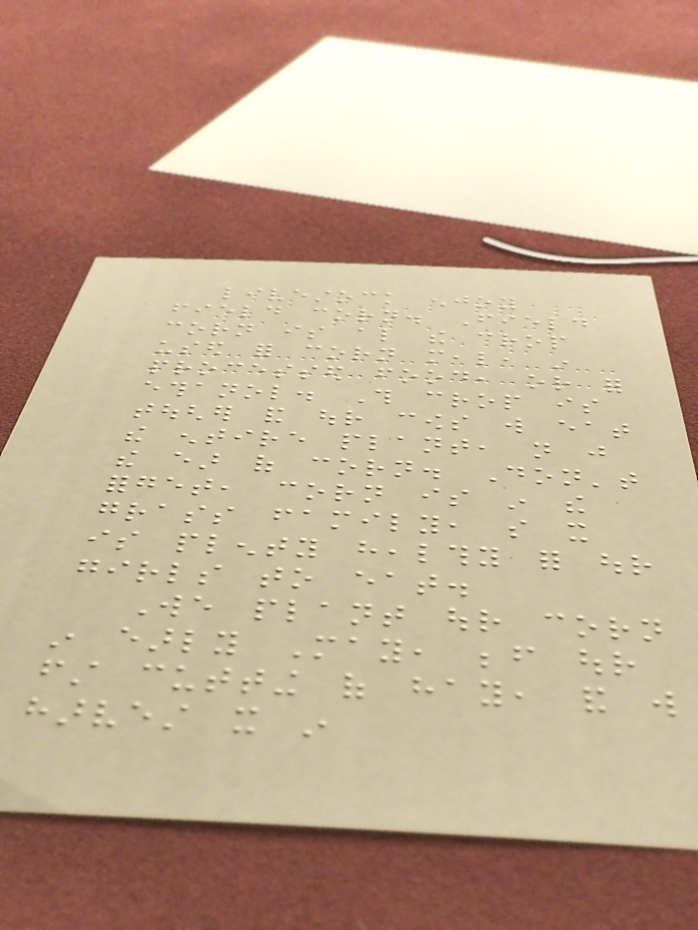livestock enjoy
field corn. Field
corn is also the crop
used for corn meal, in
processed food, or for
ethanol. This crop is
tougher and our cows will eat
the entire plant, not just
the ear of corn. Don't
forget, corn is in the
grass family, so it
is plenty healthy for our
girls to eat.
We plant our corn
in early May, before our
first cutting of hay, and will
harvest it in
